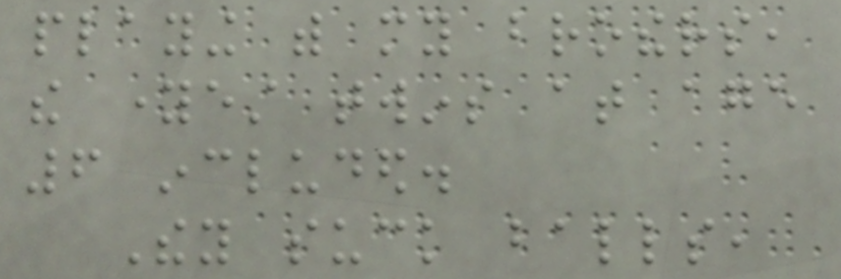playing with my brothers,
the youngest twins at age
6 included.
They suck balls,
